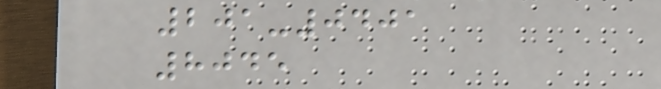201-0401
8045
